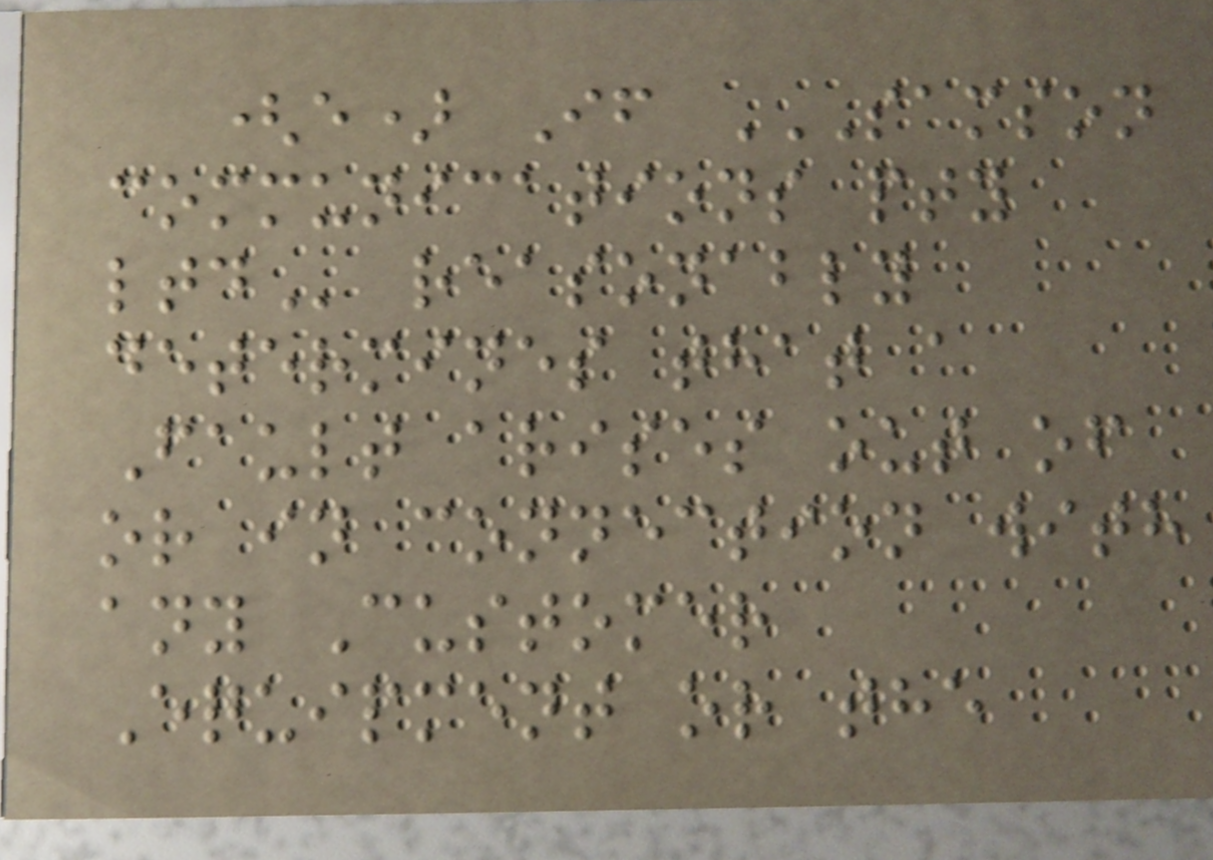(e) If SAMSON
COMMUNICATIONS PTY
LTD reasonably
determines that a
Fault arises out of
or in connection with
any Customer
Equipment or the
